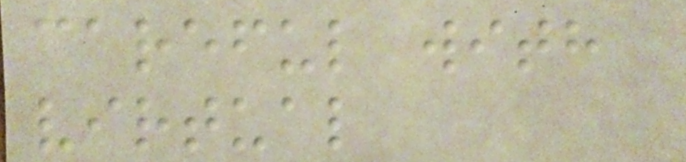careful with
virtual
